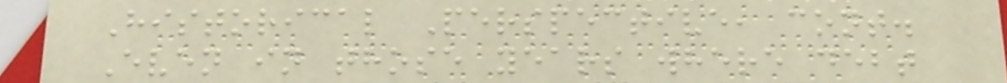Historical Perspective, cont.
Even in those years where debt
